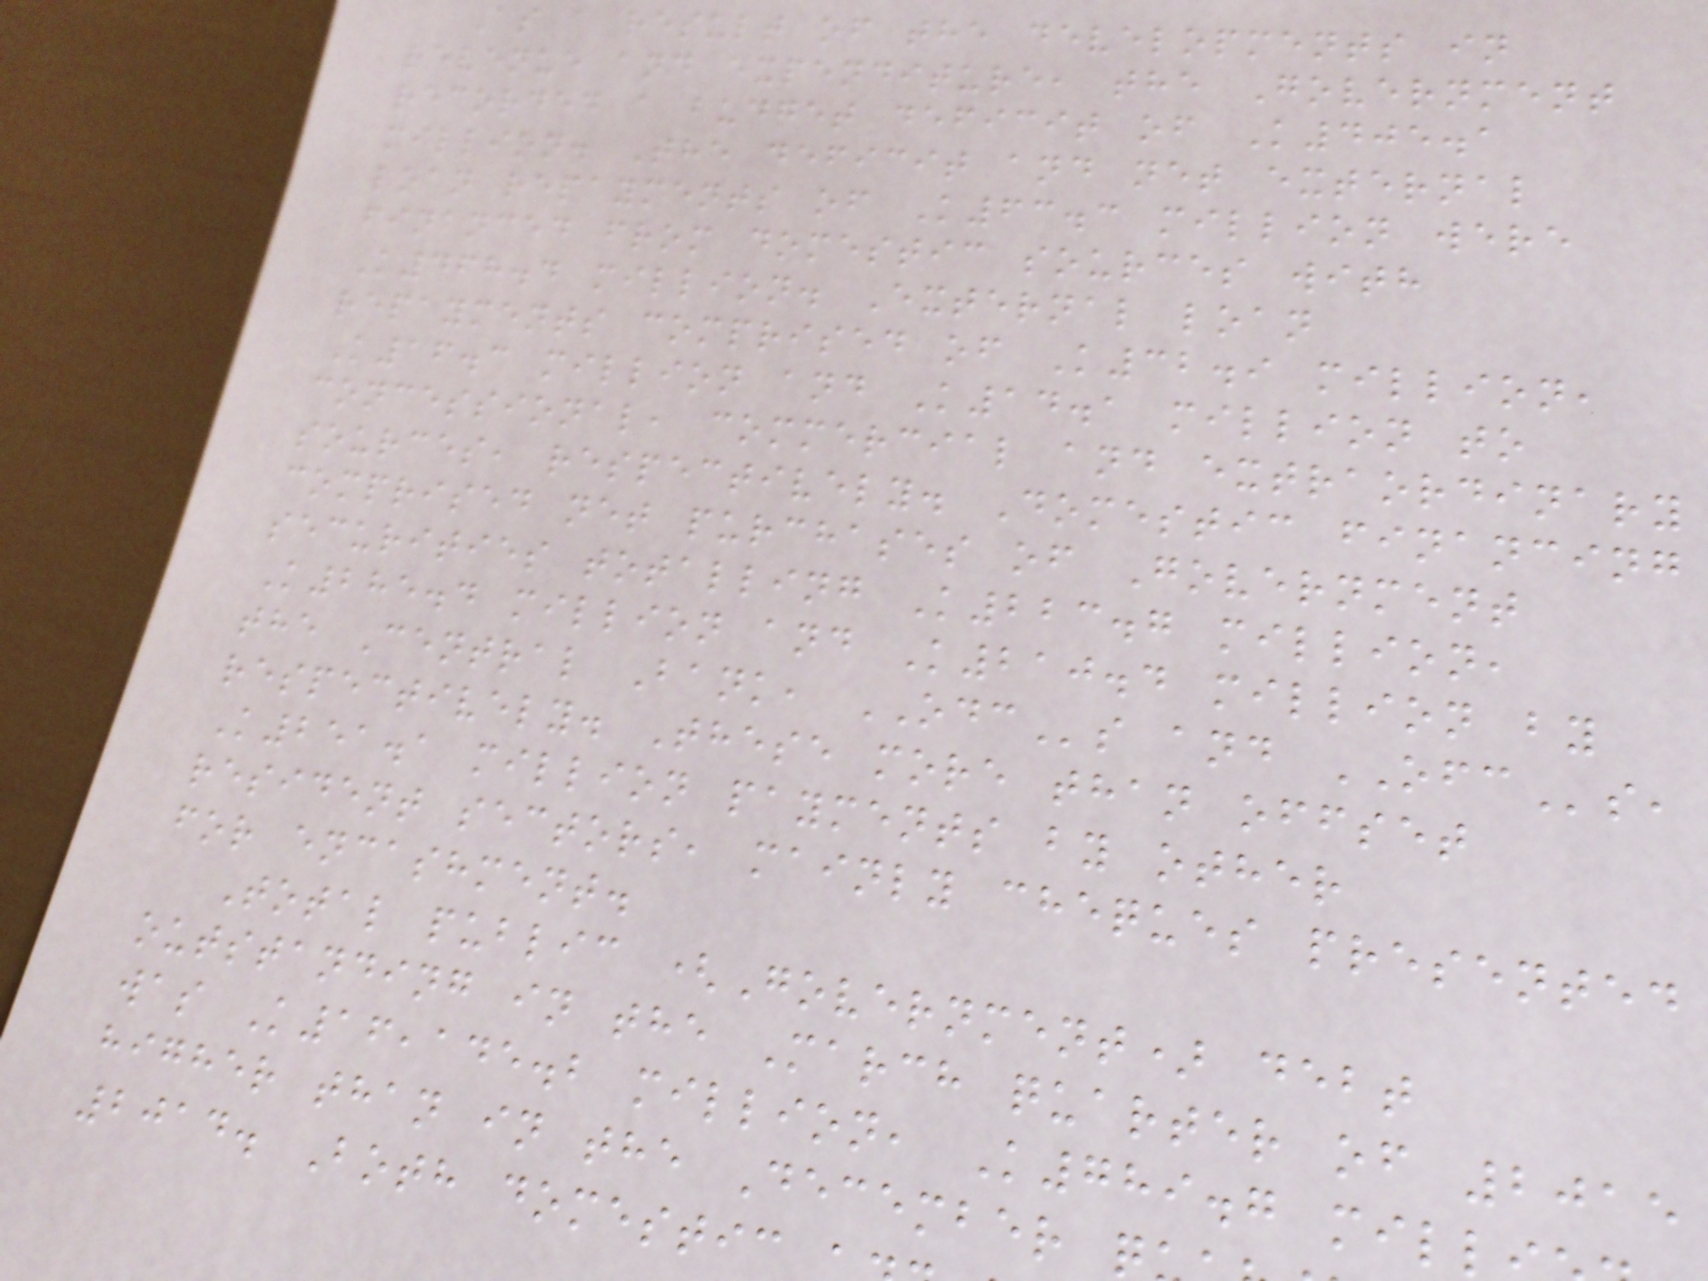As a result of the developments in
revenue and expenditure, the Government
recorded a budget deficit of K405.1
million. The deficit and net external
loan repayments of K63.3 million were
financed from domestic sources with
K468.4 million. External loan
repayments comprised of K32.9 million,
K16.3 million and K14.1 million to
concessional, commercial and extraordinary
sources, respectively. Domestic financing
comprised net purchases of Government
securities totalling K223.7 million,
K285.4 million and K210.4 million by
the Central Bank, ODCs and OFCs,
respectively. These more than offset
K251.1 million payments by other
resident sectors, mainly cheques presented
for encashment.
Total public (Government) debt
outstanding in the March quarter of 2015
was K16,145.2 million, K789.7 mill
higher than in the December
2014. Both domestic
